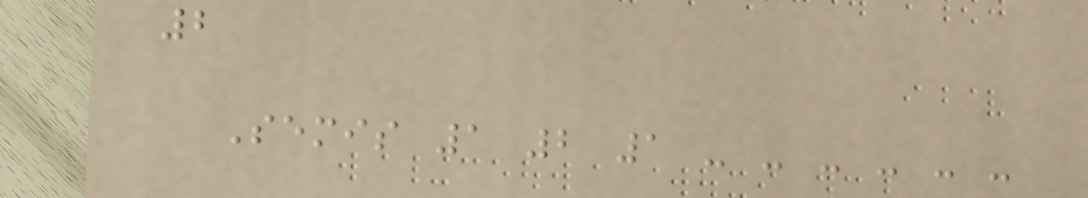2
Semis 1 2 1 - - - - - -
